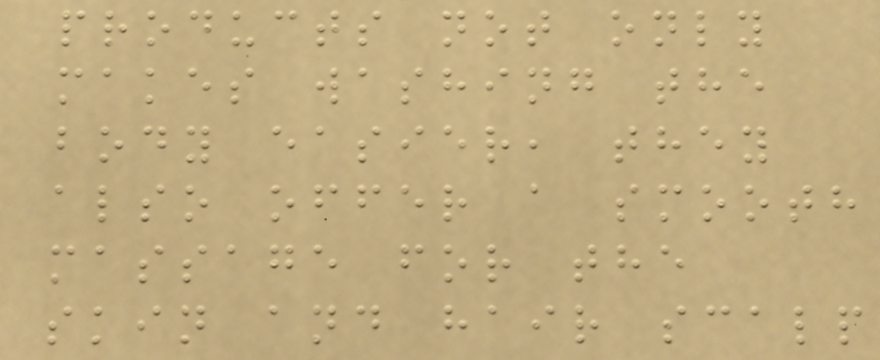products not only
makes washing the
body easier, they
also offer a smooth
massage for the
skin and hair scalp
